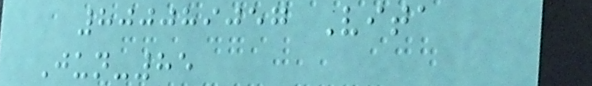800089057 Vita
Jun-85
